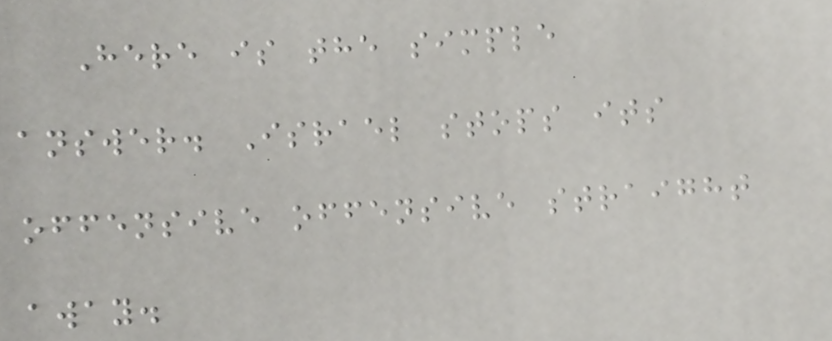Here is the simple
answer. Israel stops its
offensive offensive straight
away.
